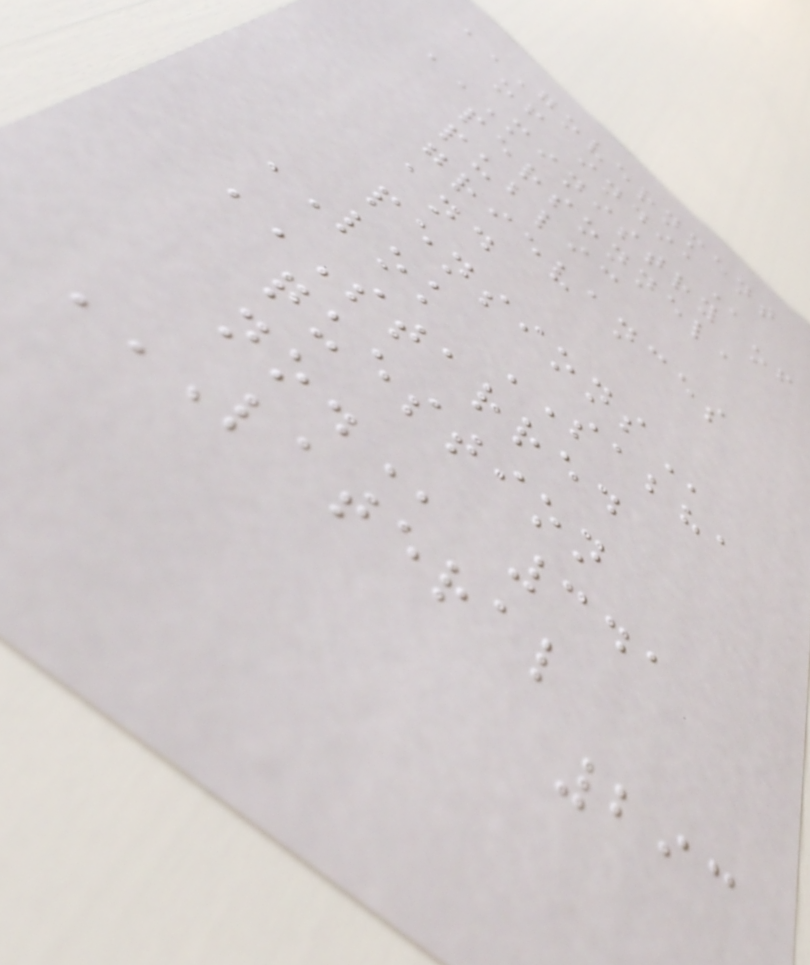GOVERNMENT
OF INDIA
MINISTRY OF
PERSONNEL,
PUBLIC
GRIEVANCES
AND
PENSIONS
LOK SABHA
STARRED
QUESTION
NO. 341
LATERAL
293
